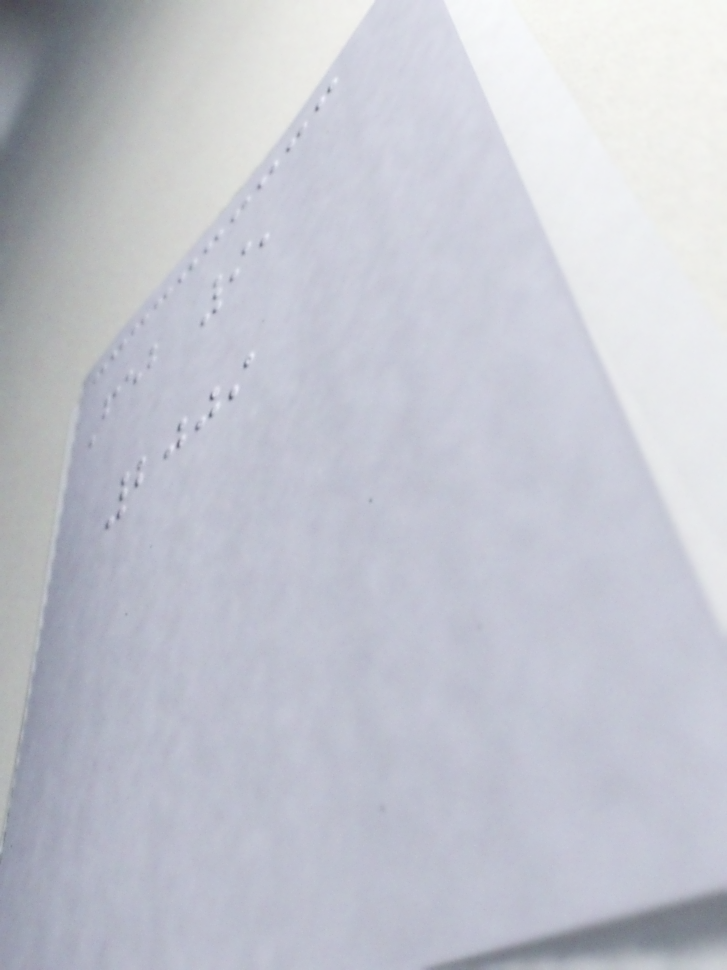Feb 9,
2009
